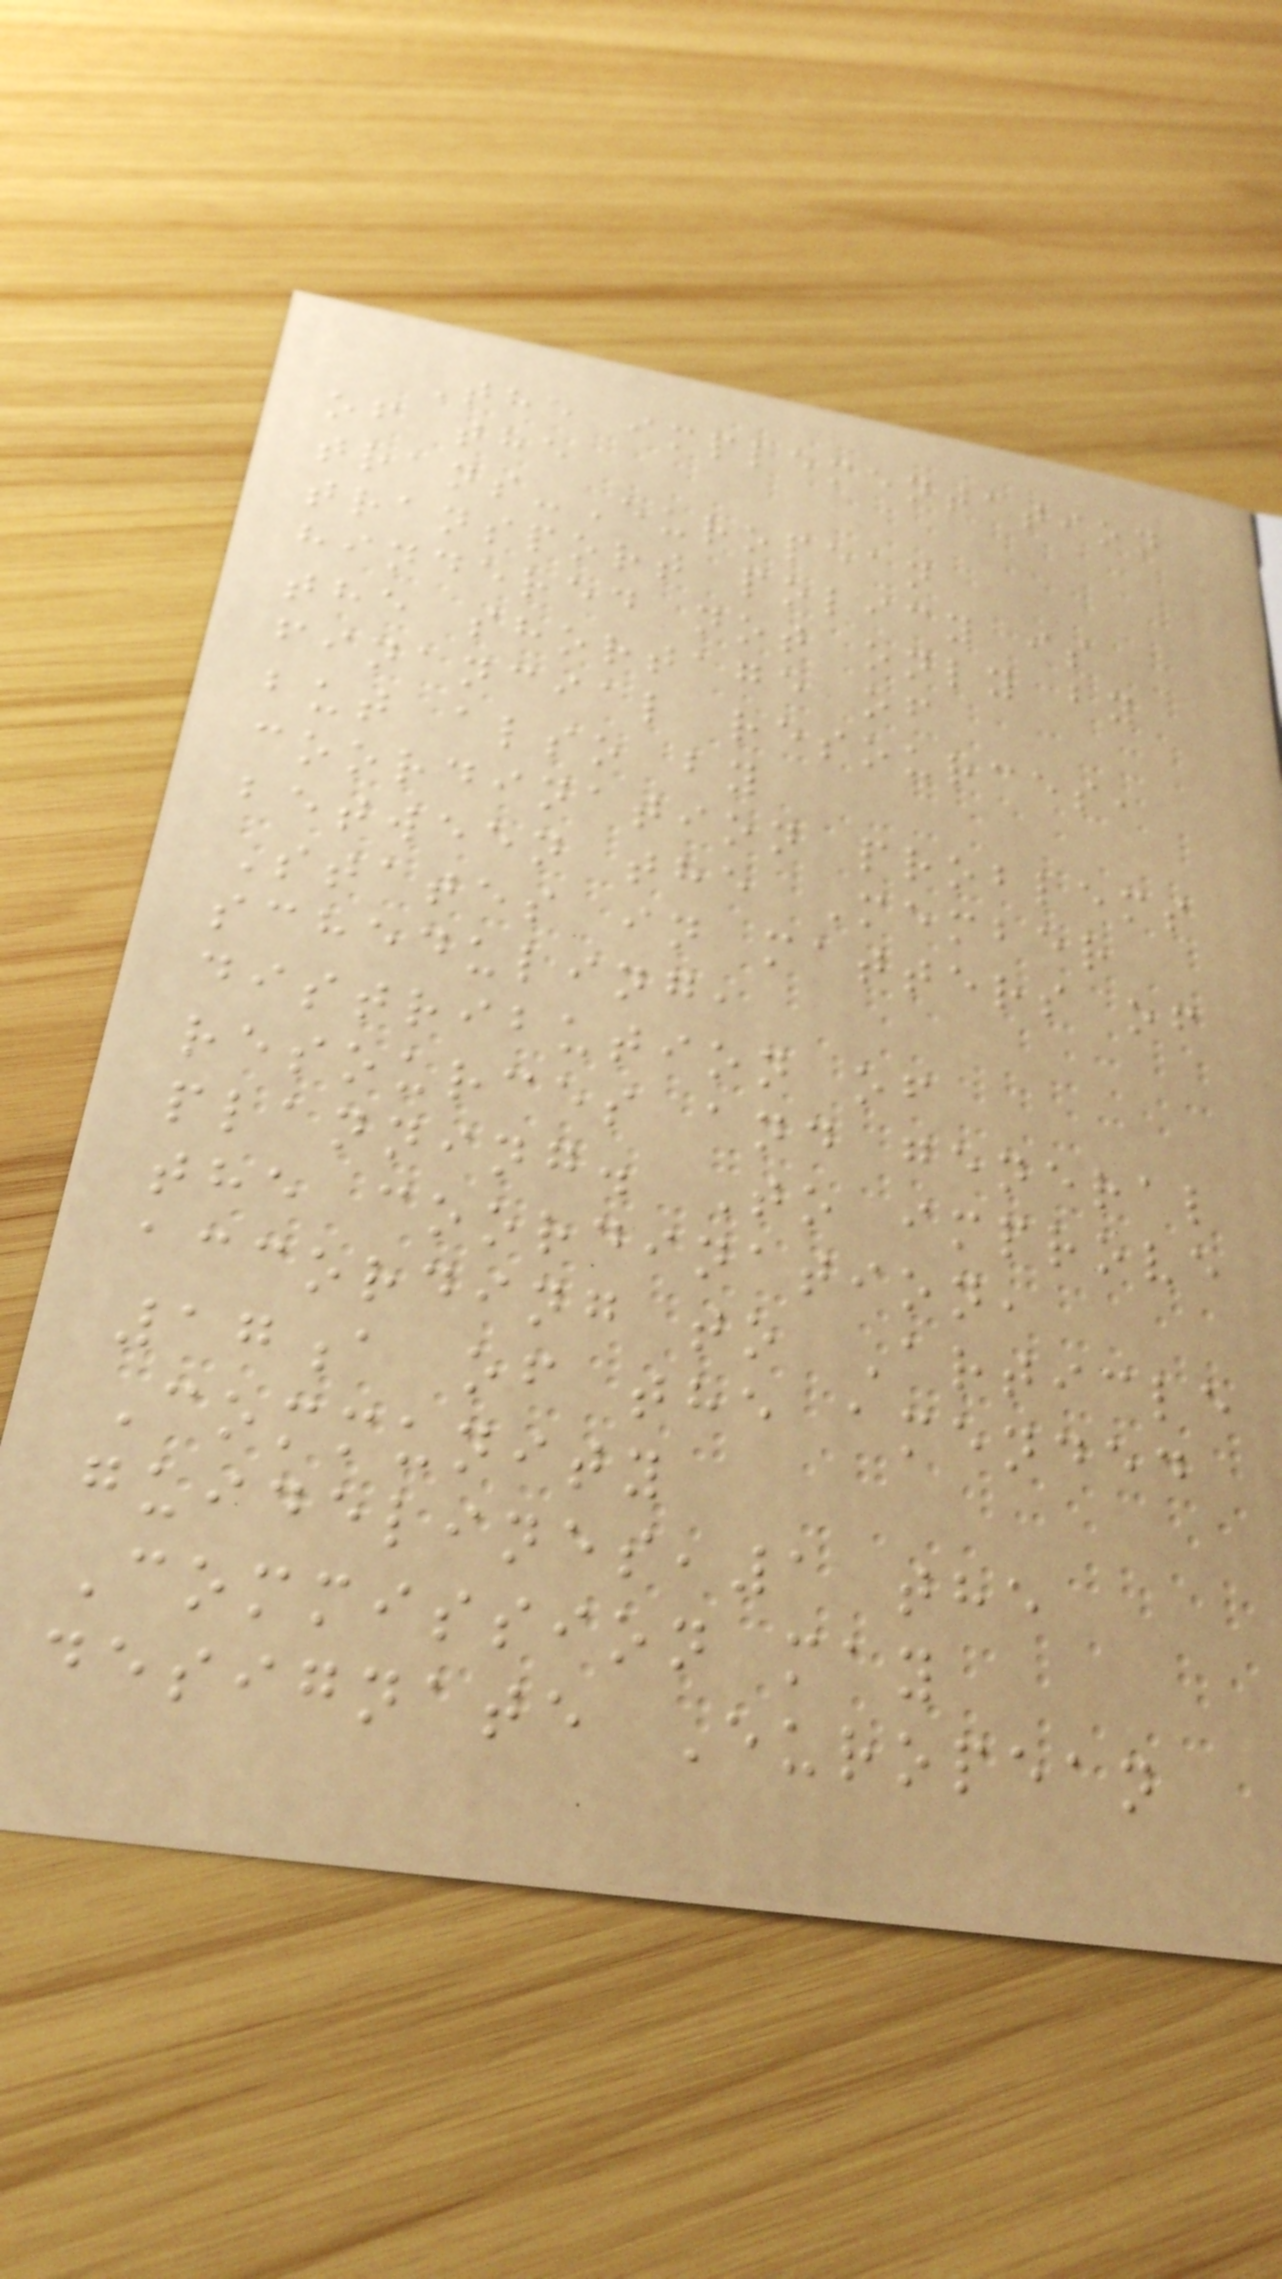The implementation
of the
trans-European
transport policy is
hindered not only by
the shortage of
financial resources,
but also by
coordination problems
between the Member
States in matters of
scheduling,
distribution of
resources and general
planning. To improve
the coordination,
according to Article
17a of the amended
Community
guidelines,1 the
Commission may
designate European
